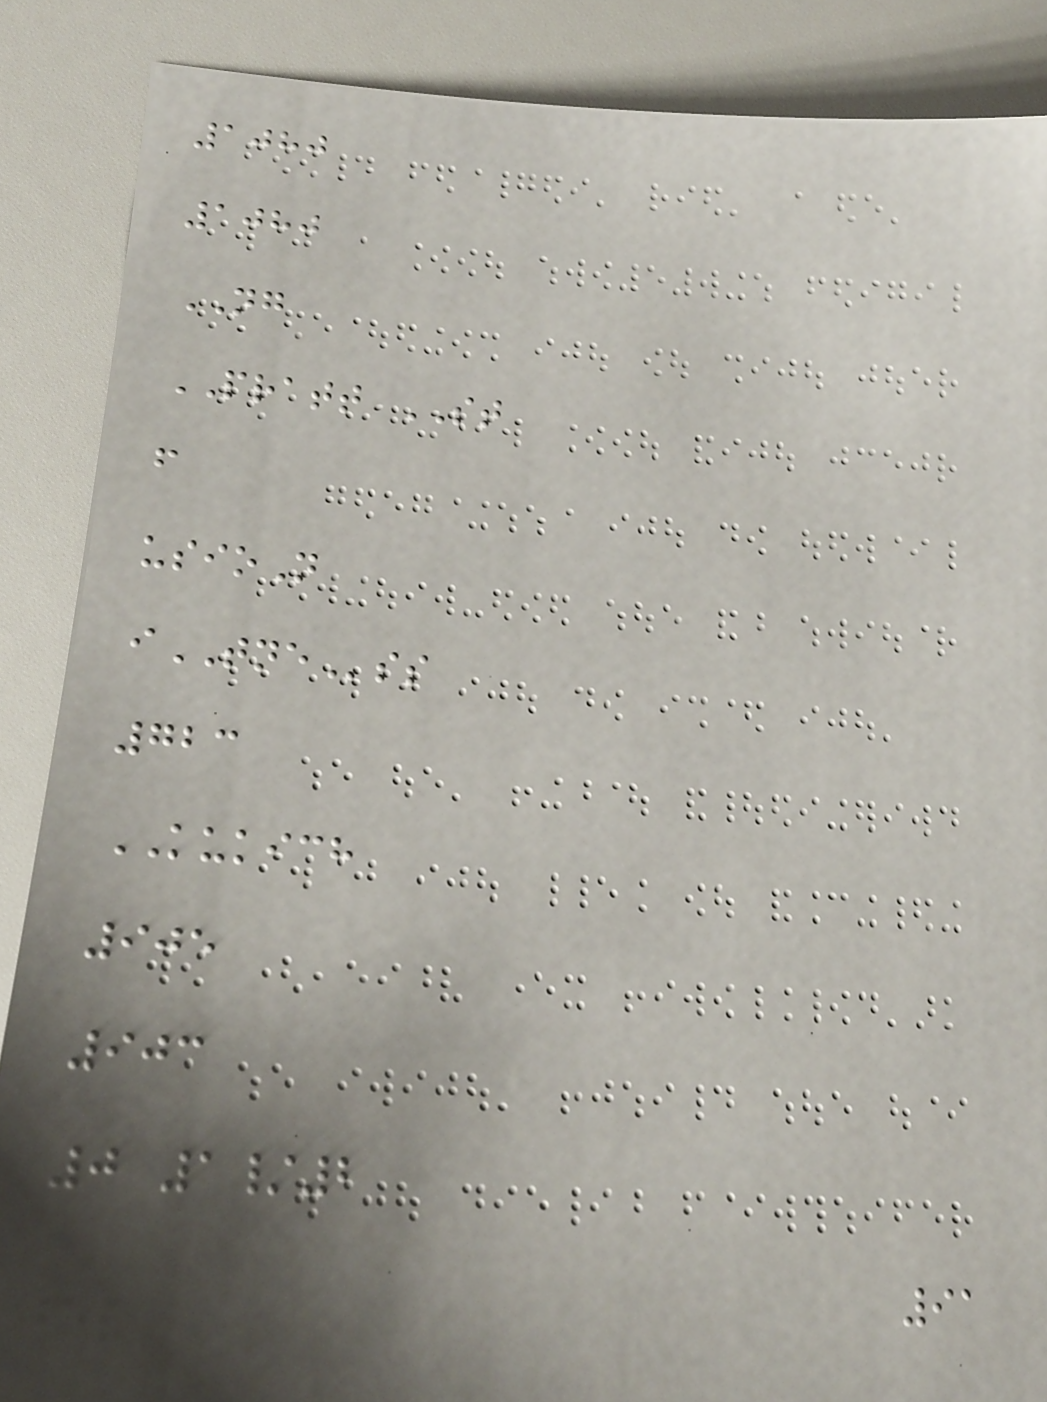1080
1080
NG
PRATT ST
f
usioN
iTNEss
723
KUKICH
905
903
0 1/2
91
